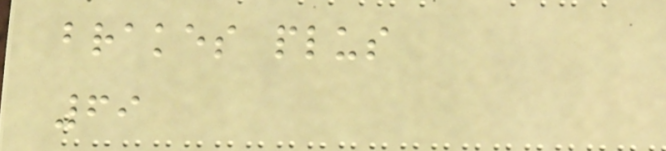brakes plus
69
